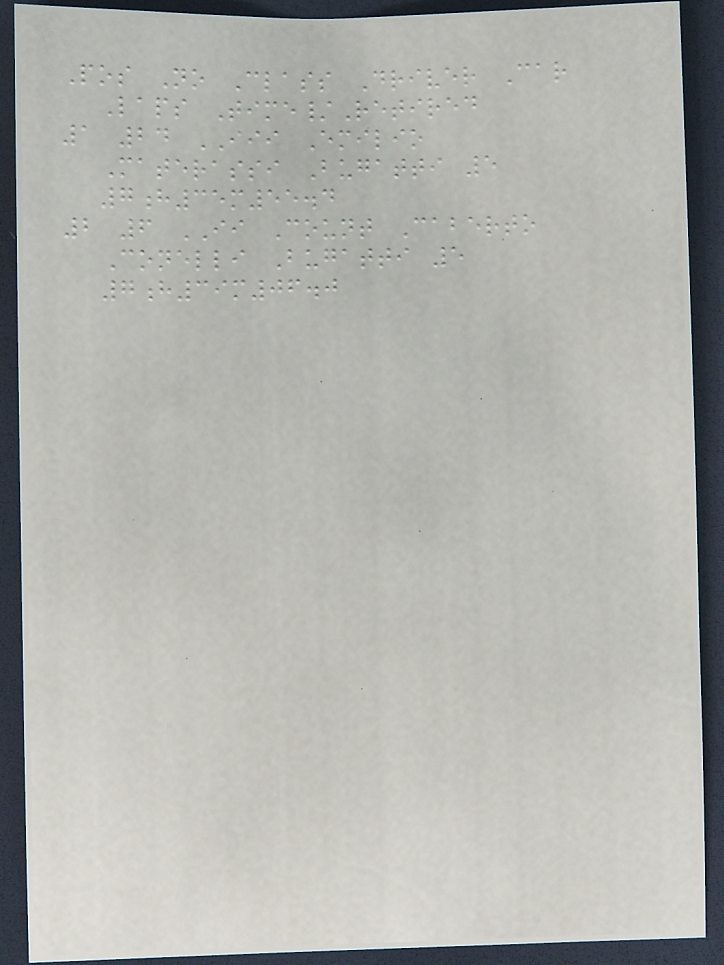Pos No Class Driver Car
Laps Time/Retired
1 24 III Emilio
Materassi Bugatti 5
7h35m55.4
2 6 II Count Caberto
Conelli Bugatti 5
7h39m06.0
